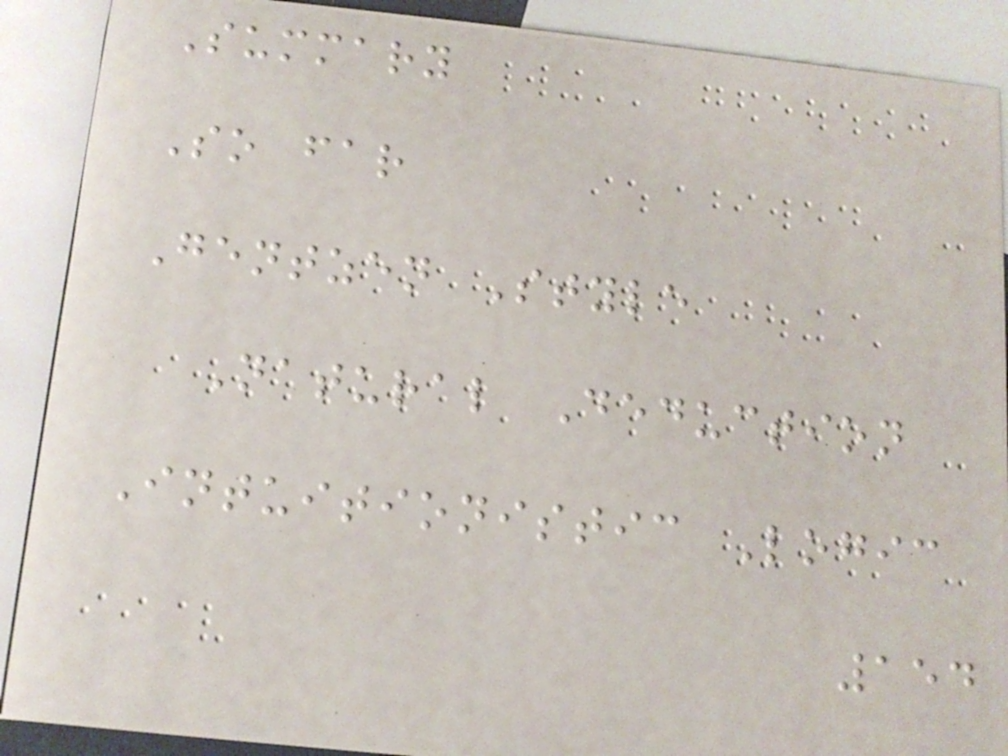Summary
So far
Gentzen Style
Natural Deduction
Intuitionistic Logic
154
